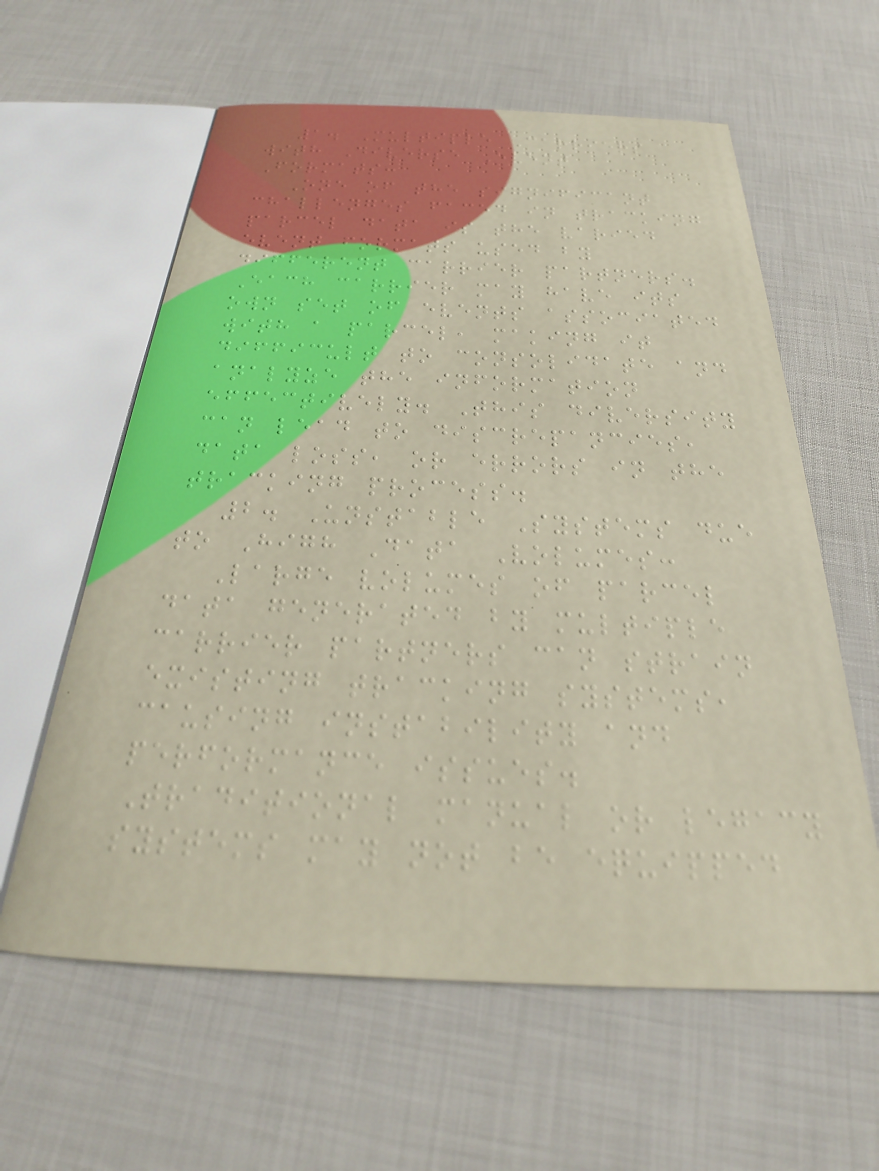1. Multiple Carriers
with Diverse Event
Formats:
One of the significant
challenges faced in tracking
parcel data is the varied
event formats used by
different carrier partners.
Each carrier may have its
own set of events associated
with a parcel, making it
difficult to consolidate and
analyze the information
effectively. This diversity
can lead to discrepancies,
data loss, or errors in the
tracking process.
2. Unstable Systems due
to High Data Volumes:
Large volumes of parcel
data generated by multiple
carrier partners can strain
existing tracking systems,
causing instability and
performance issues.
Traditional manual or legacy
systems may not be equipped
